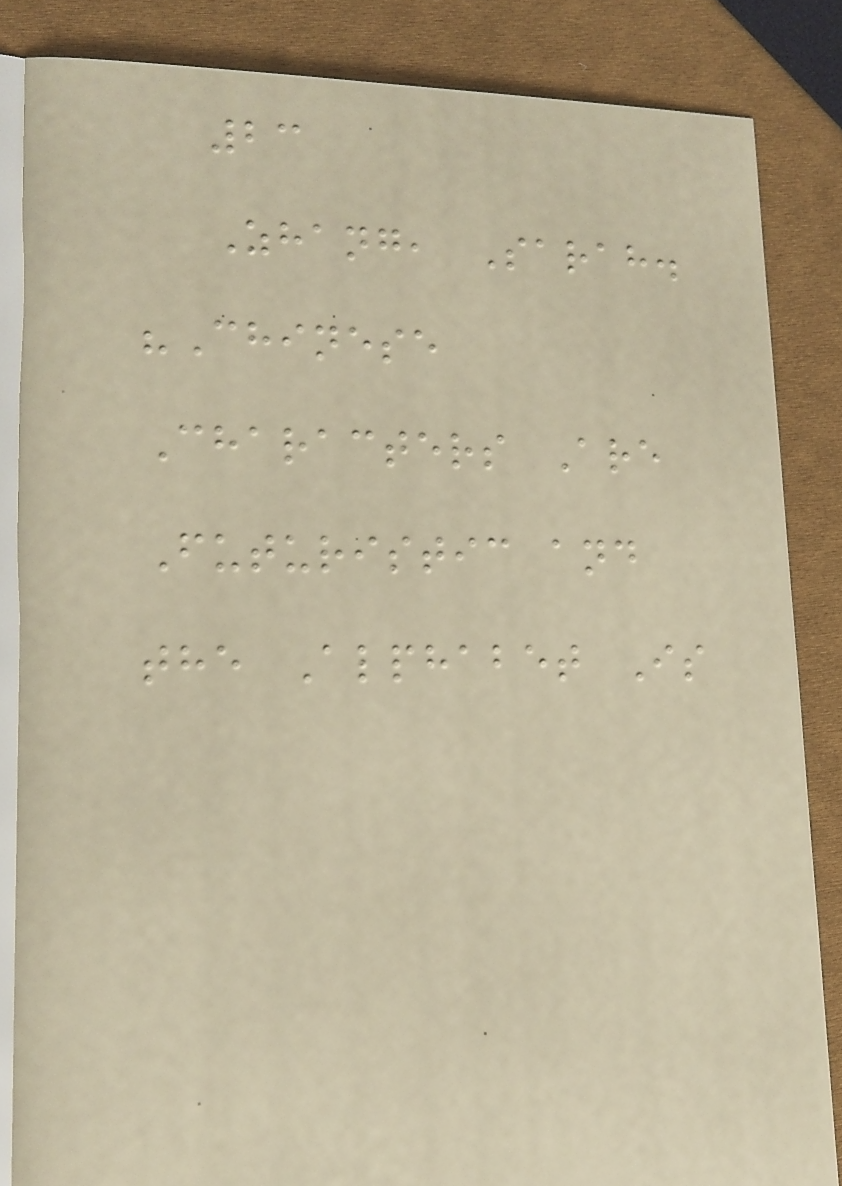23
Zhang, Sarah.
"Chinese
Characters Are
Futuristic and
the Alphabet Is
